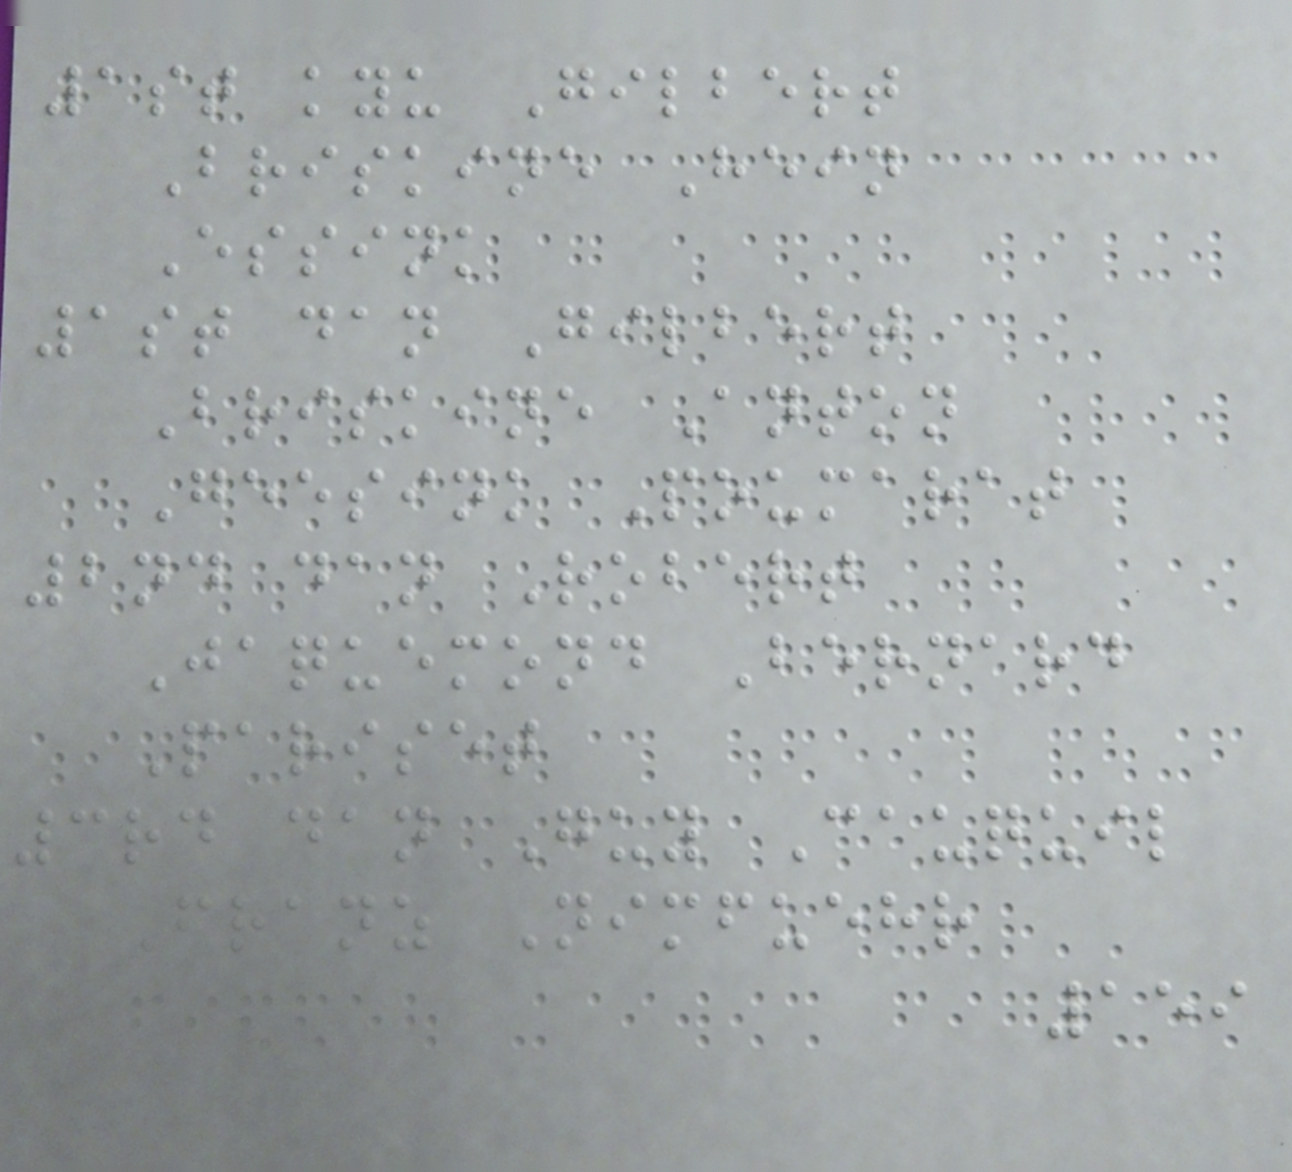1st kyu Gilbert
Briskine Hein
Essink
1st dan Gilbert
Briskine Anton
Geesink Poumarat
2nd dan Robert
Jaquemond Bernard
Pariset
3rd dan Guy Cauquil
Franz Nimfuehr
159
